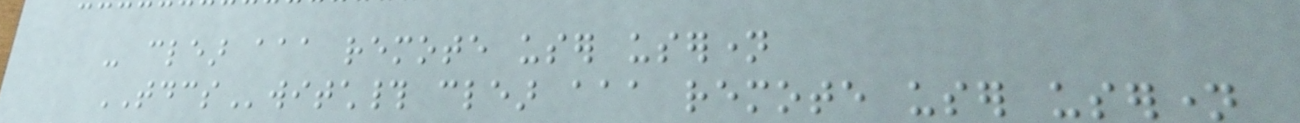- clear aaa remote user username
TDCSwitch# clear aaa remote user username
